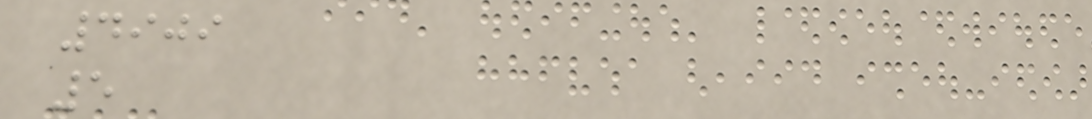4909
5
